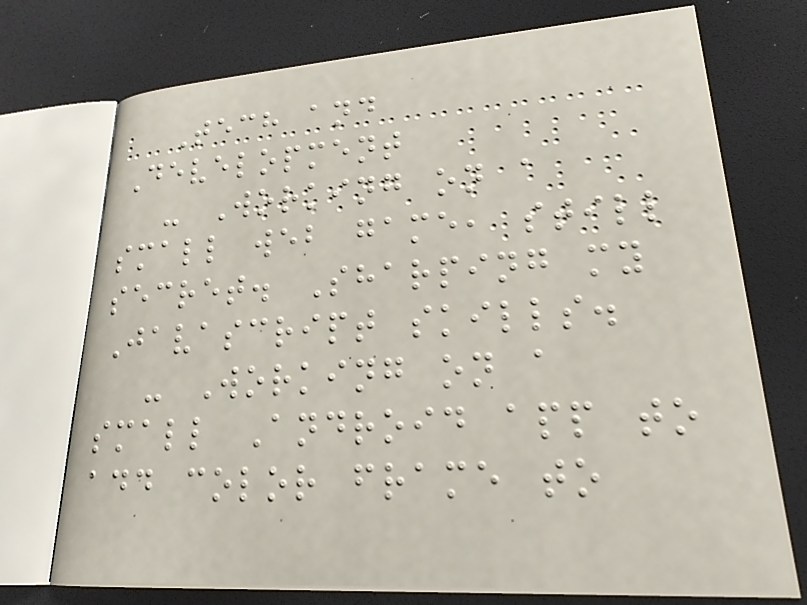Tech and
Development
- Working on a
small web game, still
secret. Sharping my
Javascript skills.
- Working on a
small Android app to
add color frame to
